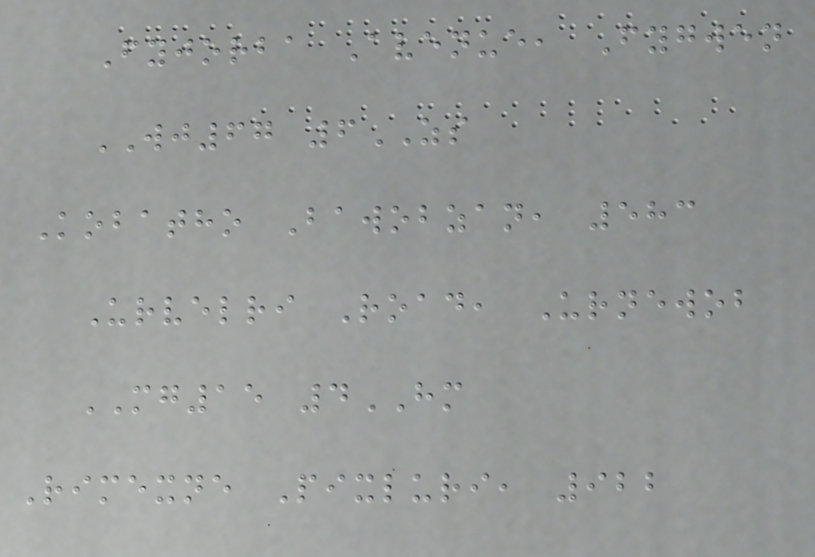Fyjorba Avenue, Fygwen
WJ67 6ZS
Kobatho Bawobzan, 583
Urvelri Road, Urnewob
MG15 4HM
Rimexne Pixluri, 922
